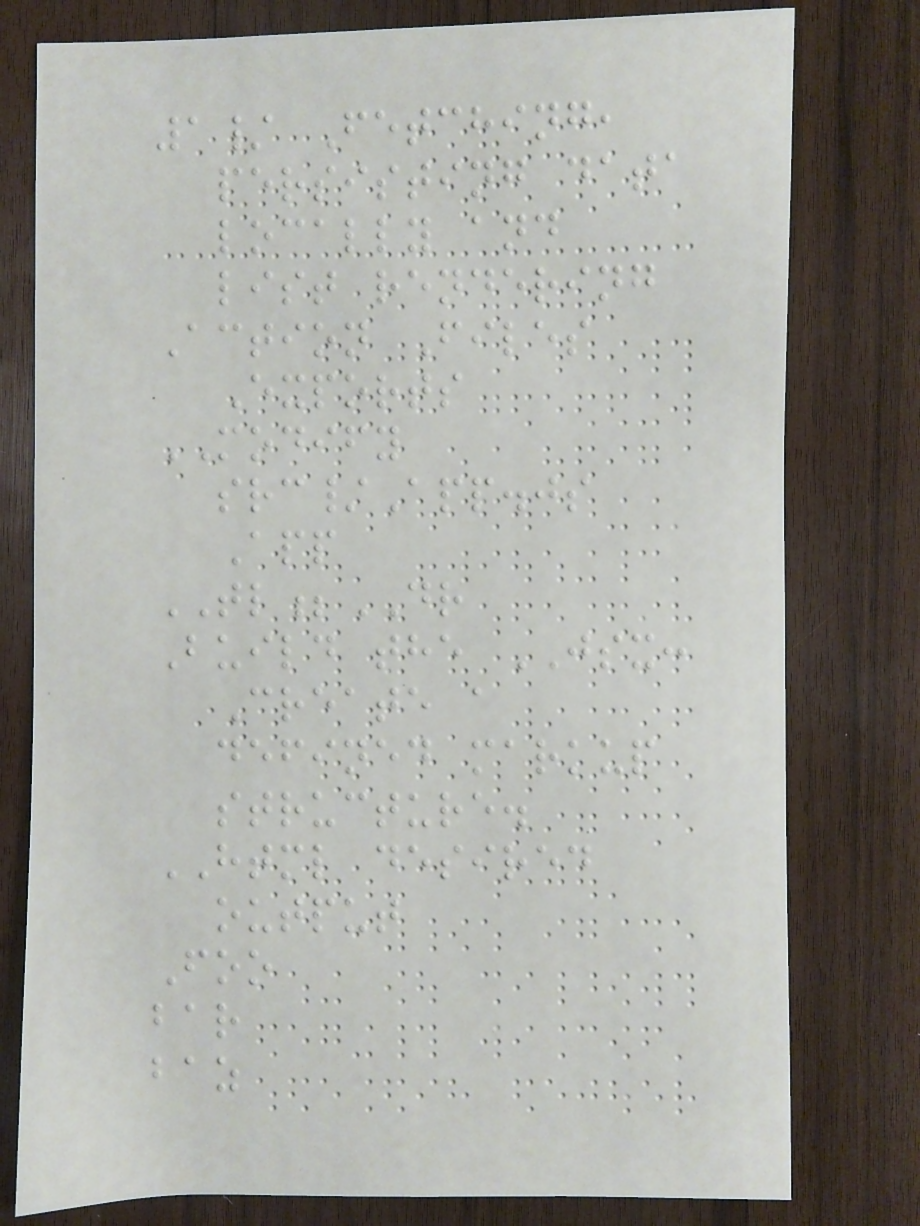1/ Fetching,
persisting data
locally and
list rendering
Action Files
Exports
MODIFY
src/App.js
App
TL;DR
Build the JSX:
Create a
defined markup
structure.
HTML desired
output
Foo
bar
baz
